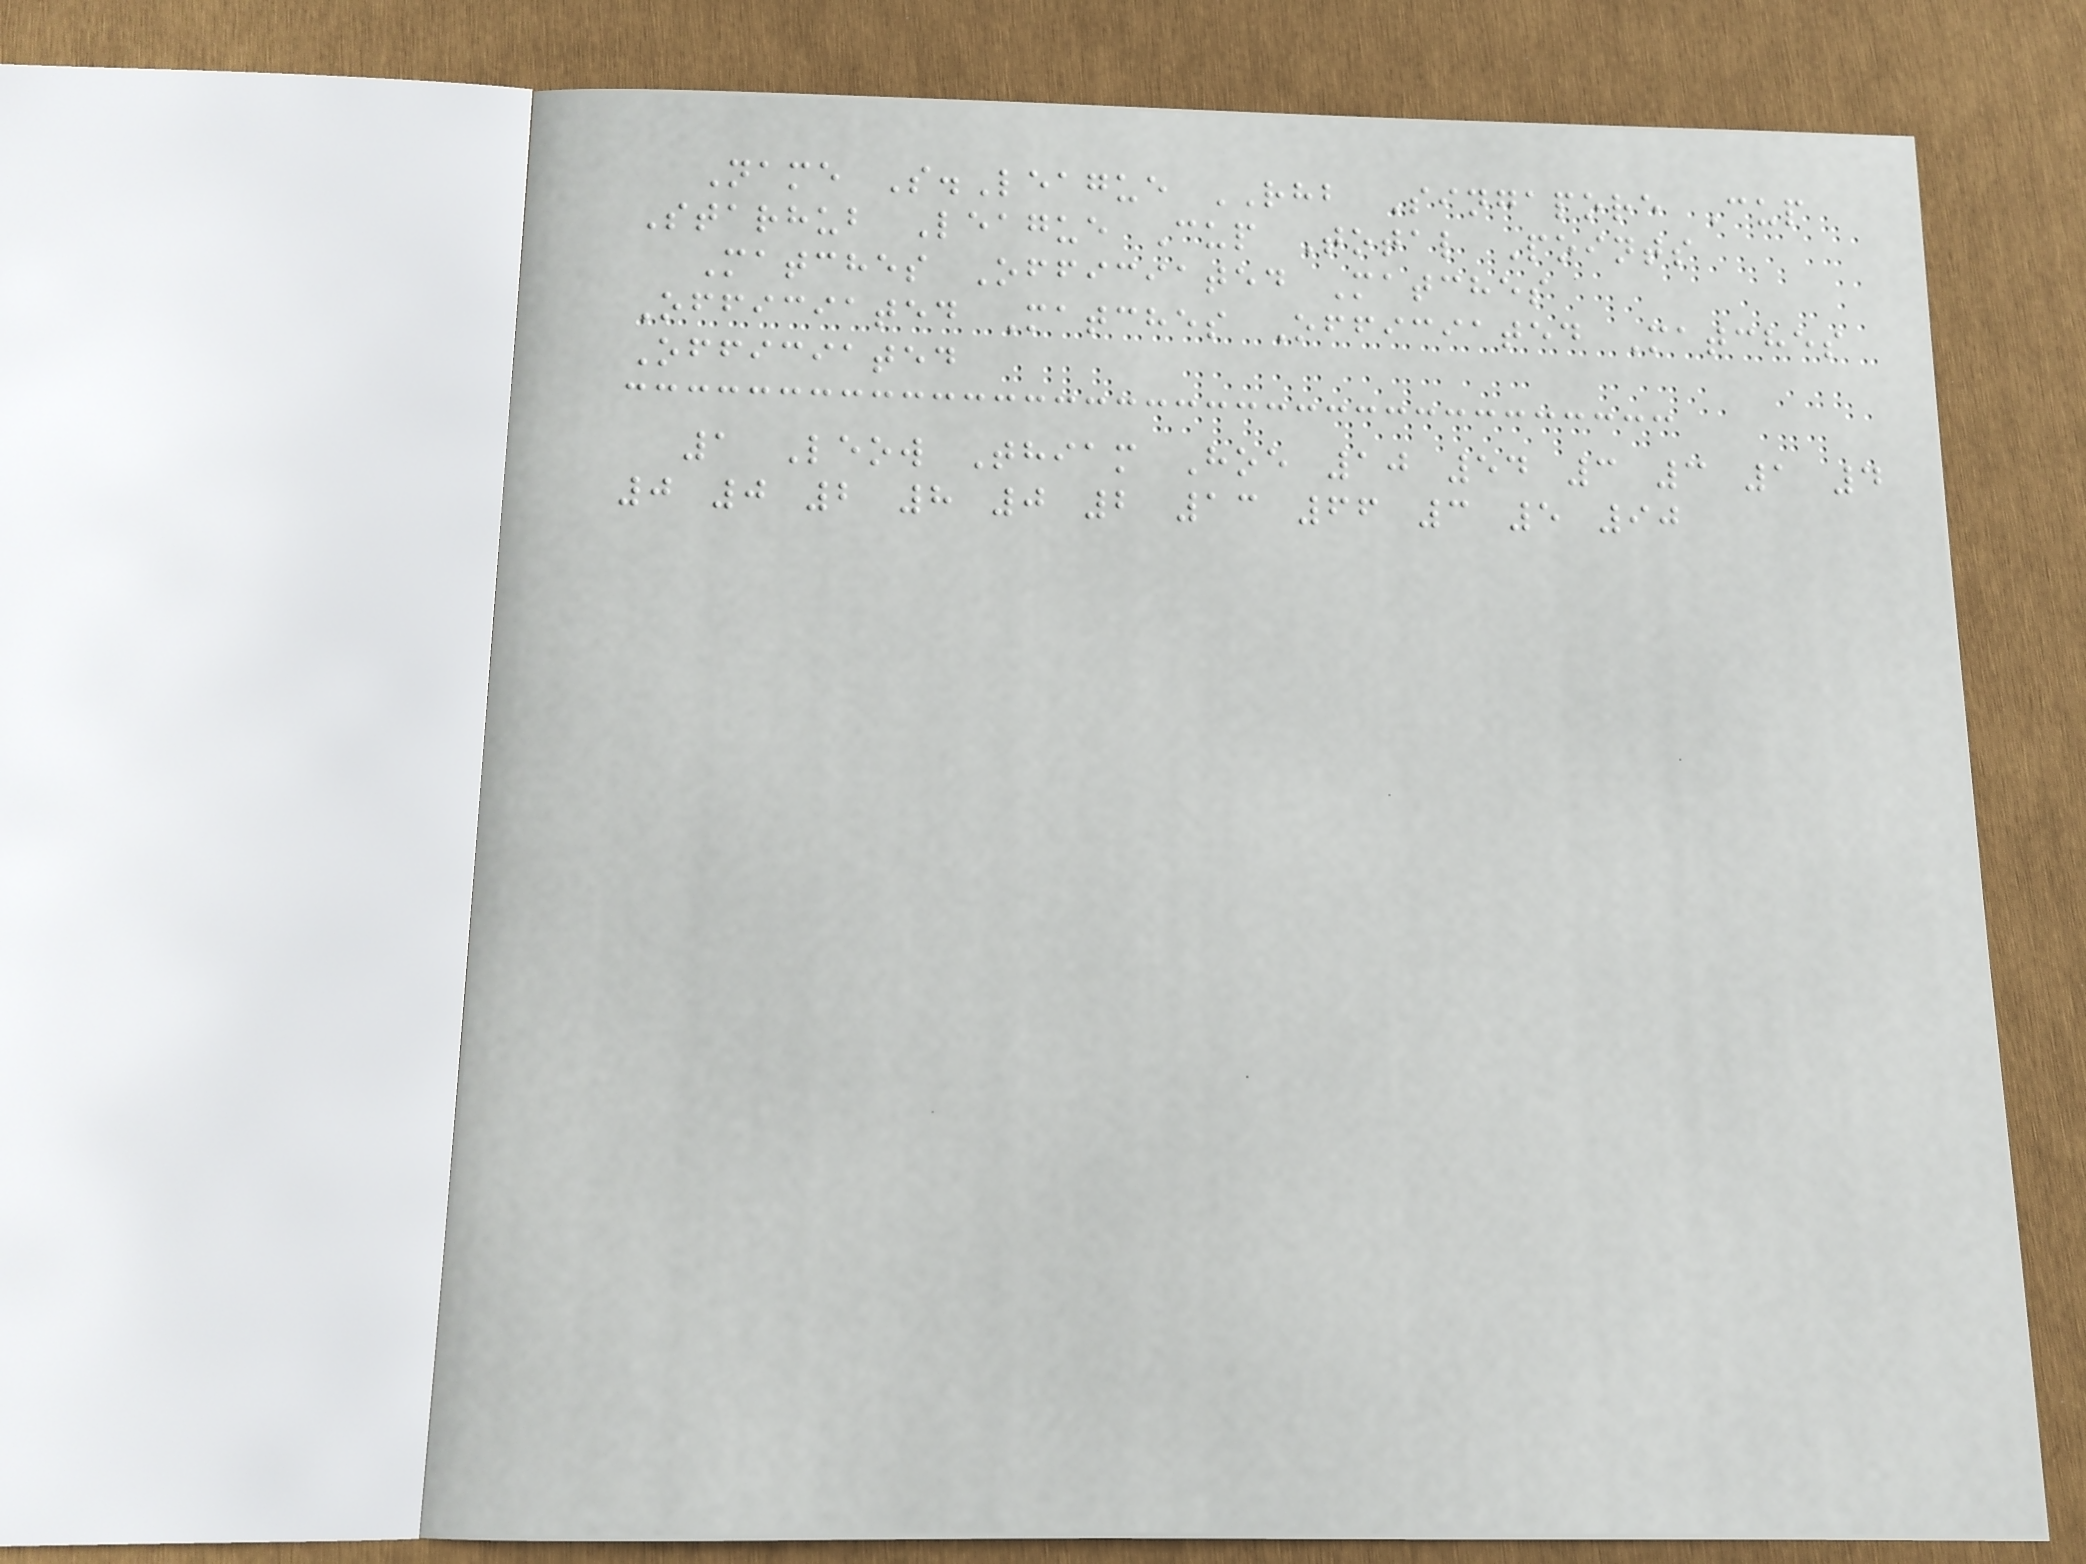Name S.League RHB Singapore Cup
Starhub League Cup Total Points
Matches Officiated Matches
Officiated Matches Officiated Matches
Officiated
1 Leow Thiam Hoe 10 54 3 3 1 4
0 0 2 8 0 2 13 66 3 5 90
